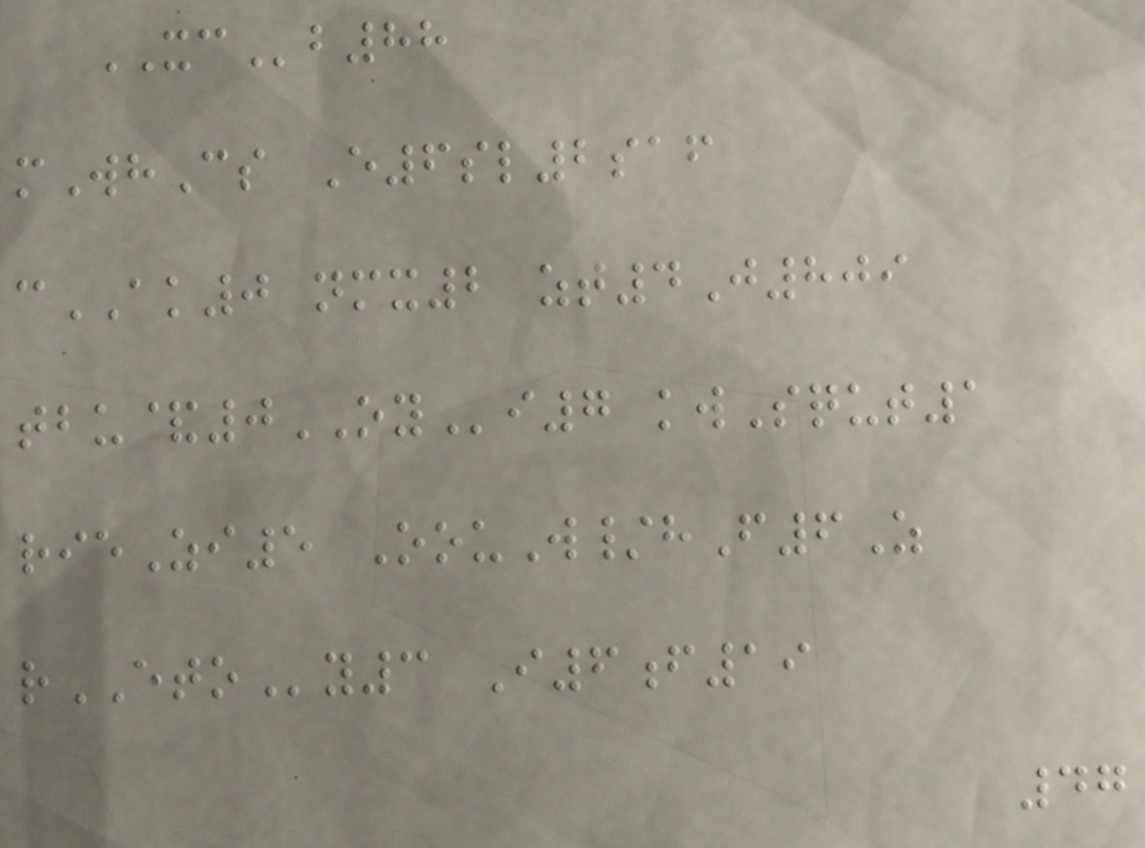XCb88
mWhCs E6sl2saf
cAK0 nmx2 zt4J809
tbu&0OYi7 kwSqut1
rieZi5 OouW/hF6Z
rETOy3 I6f19
47
